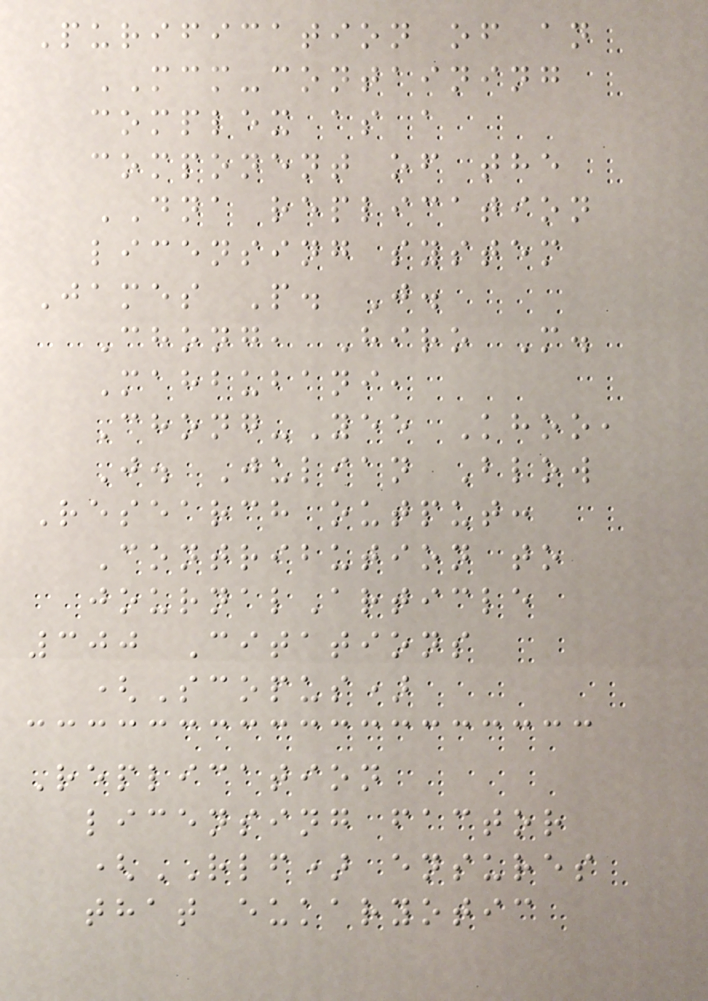Purification of an
MCM-containing
complex as a
component of the
DNA replication
licensing system
James P. J.
Chong, Hiro M.
Mahbubani,
Chong-Yee Khoo,
J. Julian Blow
Research output:
Contribution to
journalArticle
300 Citations
(Scopus)
Replication
licensing factor
(RLF) ensures
that eukaryotic
